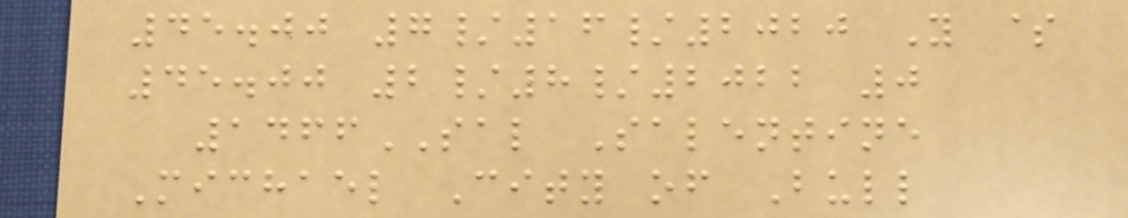45.00 7/16/2020 Y $
45.00 2/8/2022 0
1466SAL Salentine
Michael City of Bull
